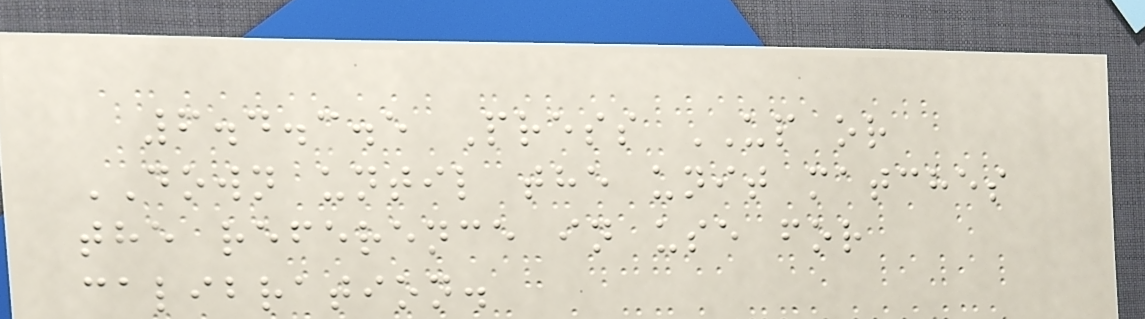6.4.3.5 Press UP or
DOWN until the unit matches
the reference in use for
calibration.
